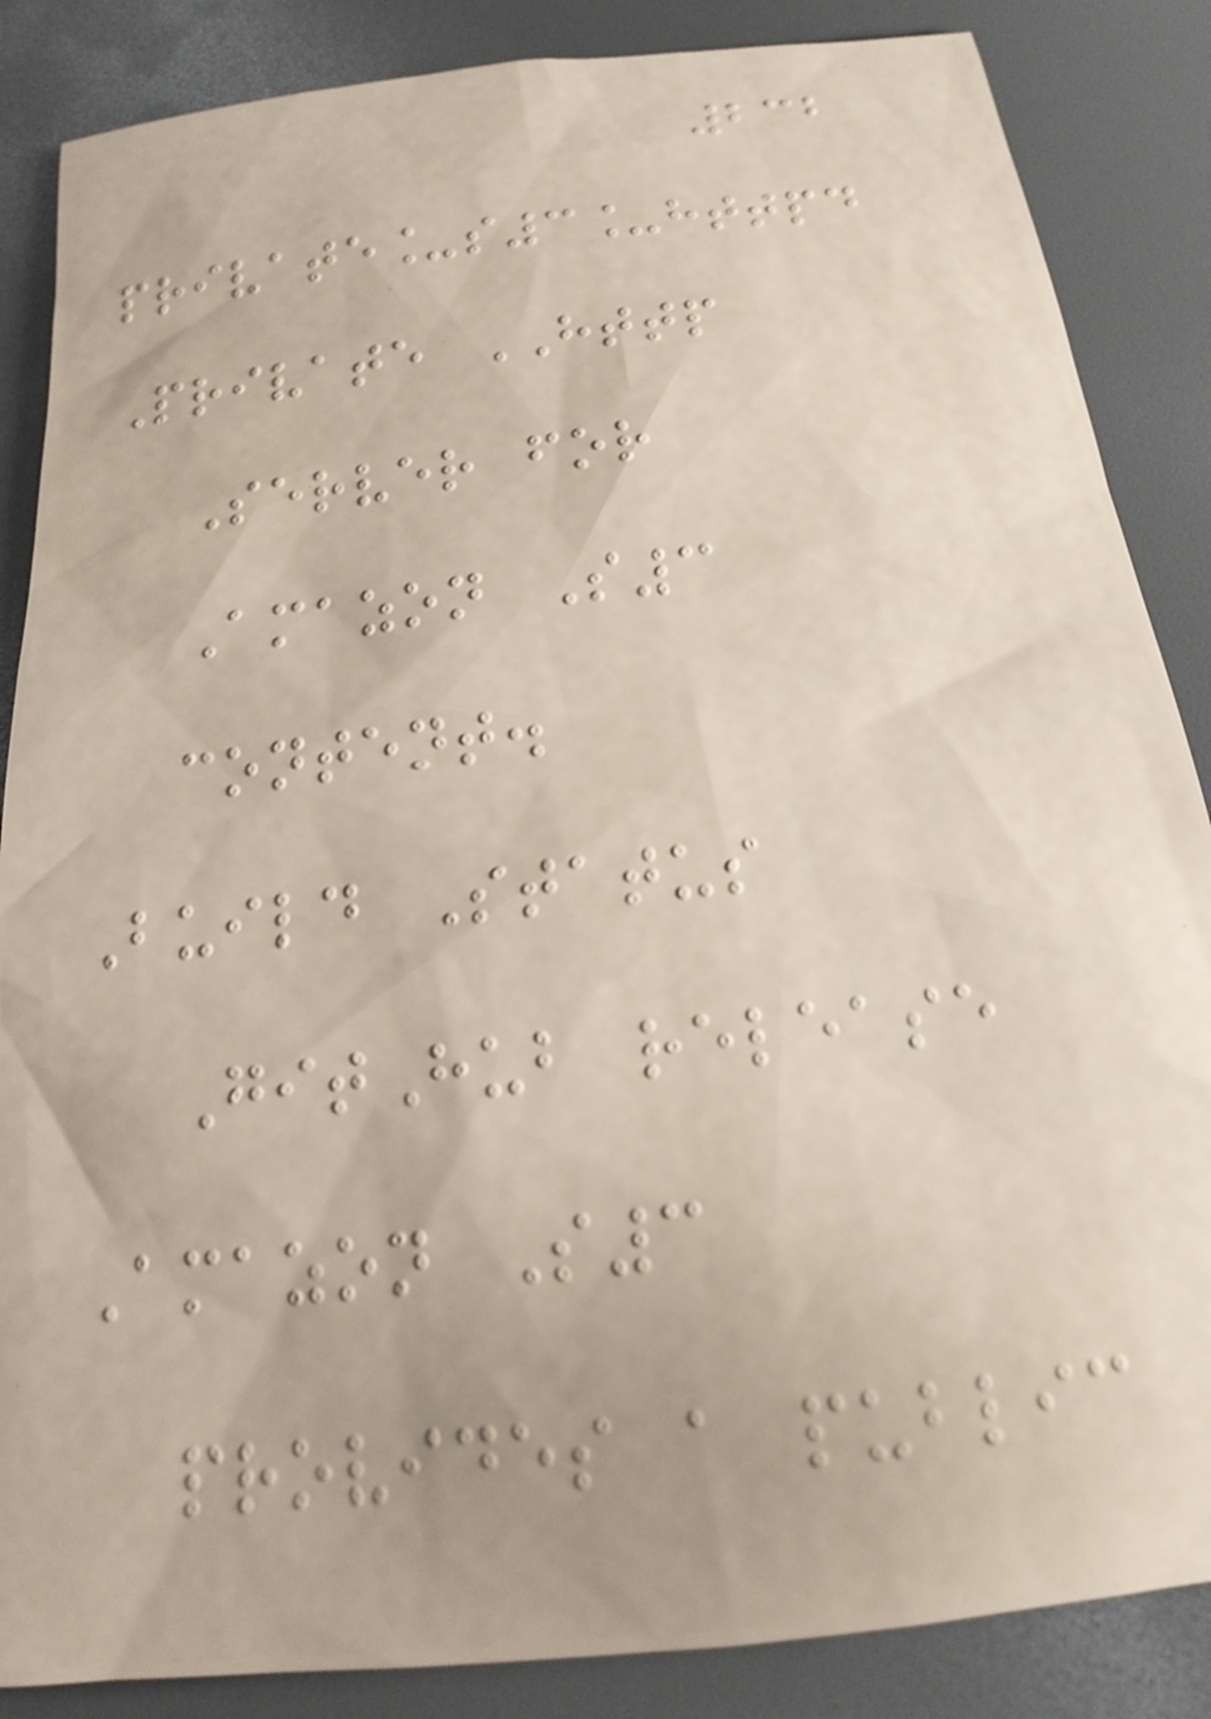232
private_s3_httpd
Private HTTP
Server for
Amazon S3
content.
Build Status
GitHub release
Amazon S3
provides a public
